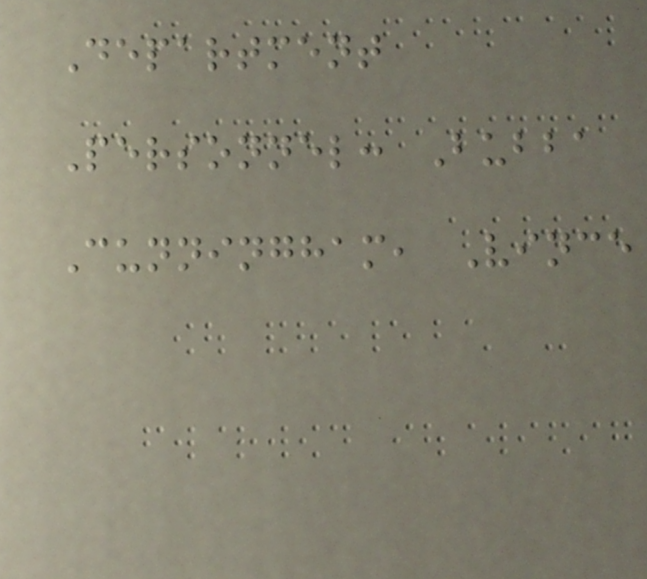Department
Personnel: Bubba
Cunningham, Vince
